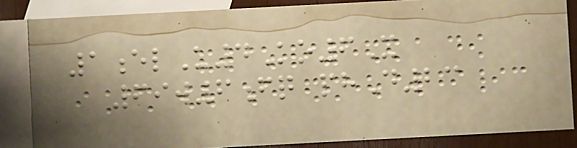1elU4Ko6X
69w6fq phD23
